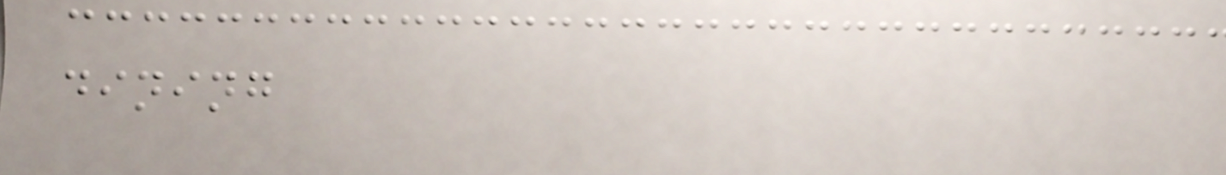dining
